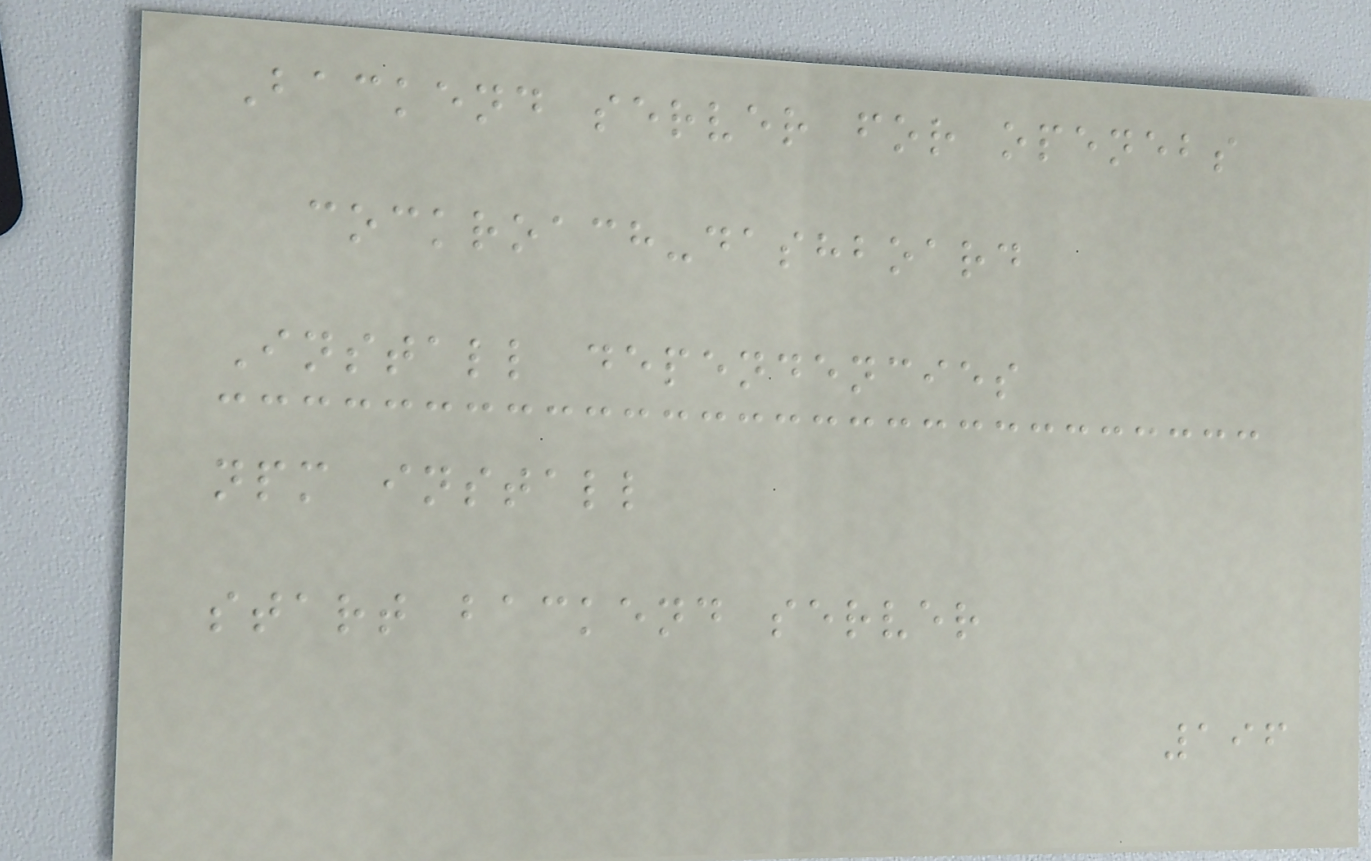Backend server for openebs
cockroach-dashboard
Install dependencies
npm install
start backend server
196
